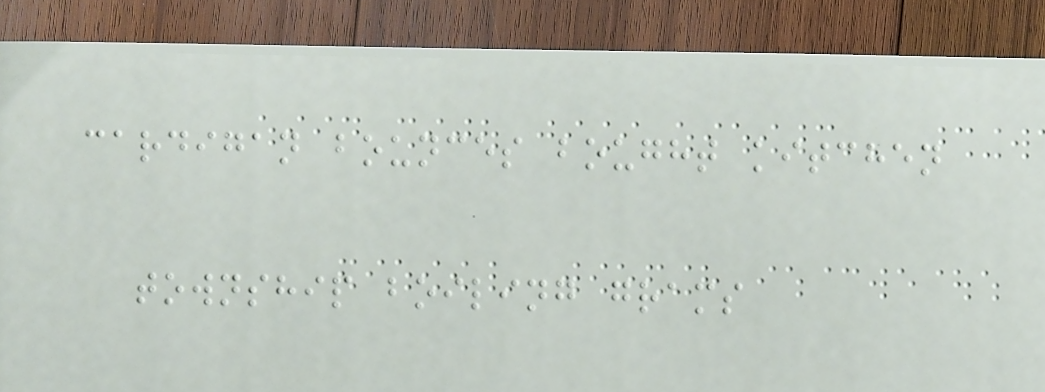cardigan bounces bought kitchen
township boiling grams
